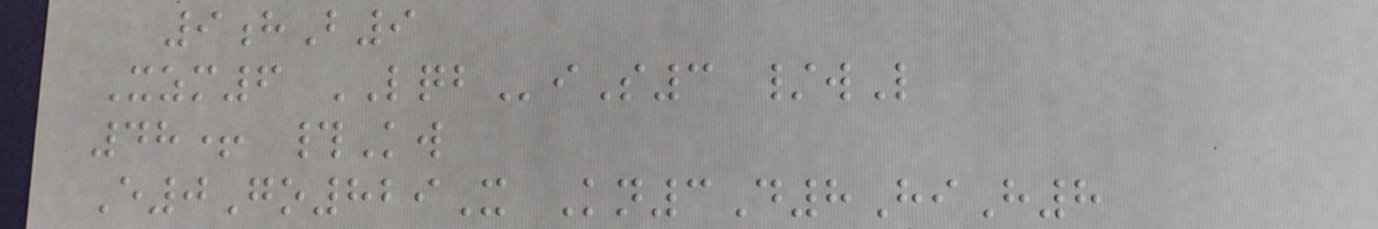9hB9
Xzm6 LQBiS3 /wL
48+ #Kw
E0Go829X Kn3D8HiH8
